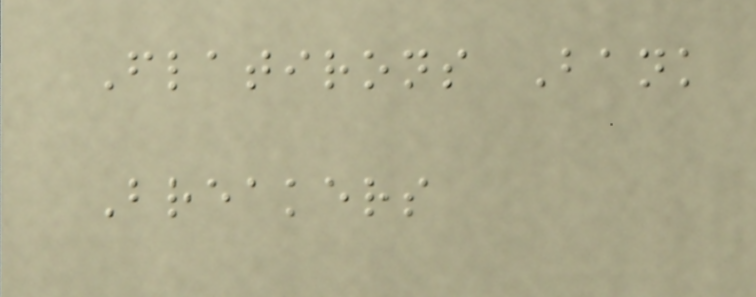Flatirons Bank
Breakers
